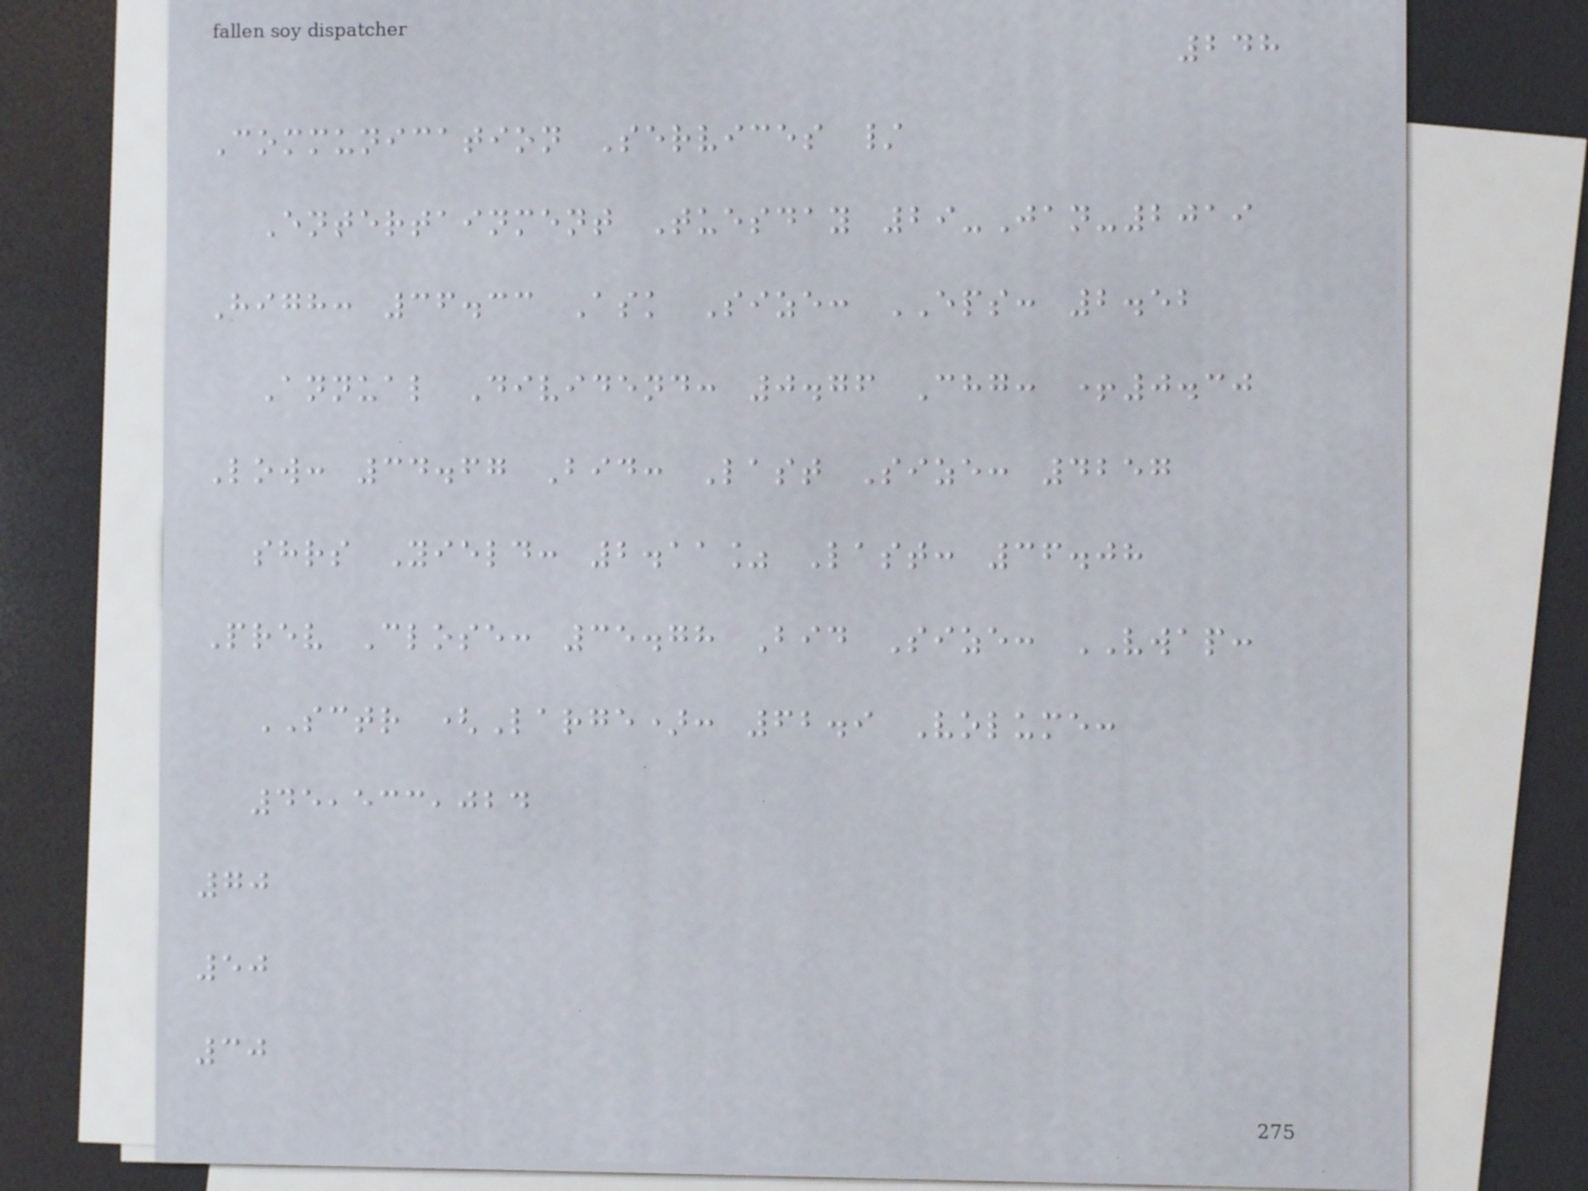248
Communication Services /
Entertainment Tuesday 29-Jan-2019
High: 36.33 Ask Size: EPS: 2.52
Annual Dividend: 0.76 Chg: +0.30
Low: 34.67 Bid: Last Size: 4257
shrs Yield: 2.11% Last: 36.08
Prev Close: 35.78 Bid Size: VWAP:
SCTR (Large): 62.9 Volume:
45,533,024
70
50
30
